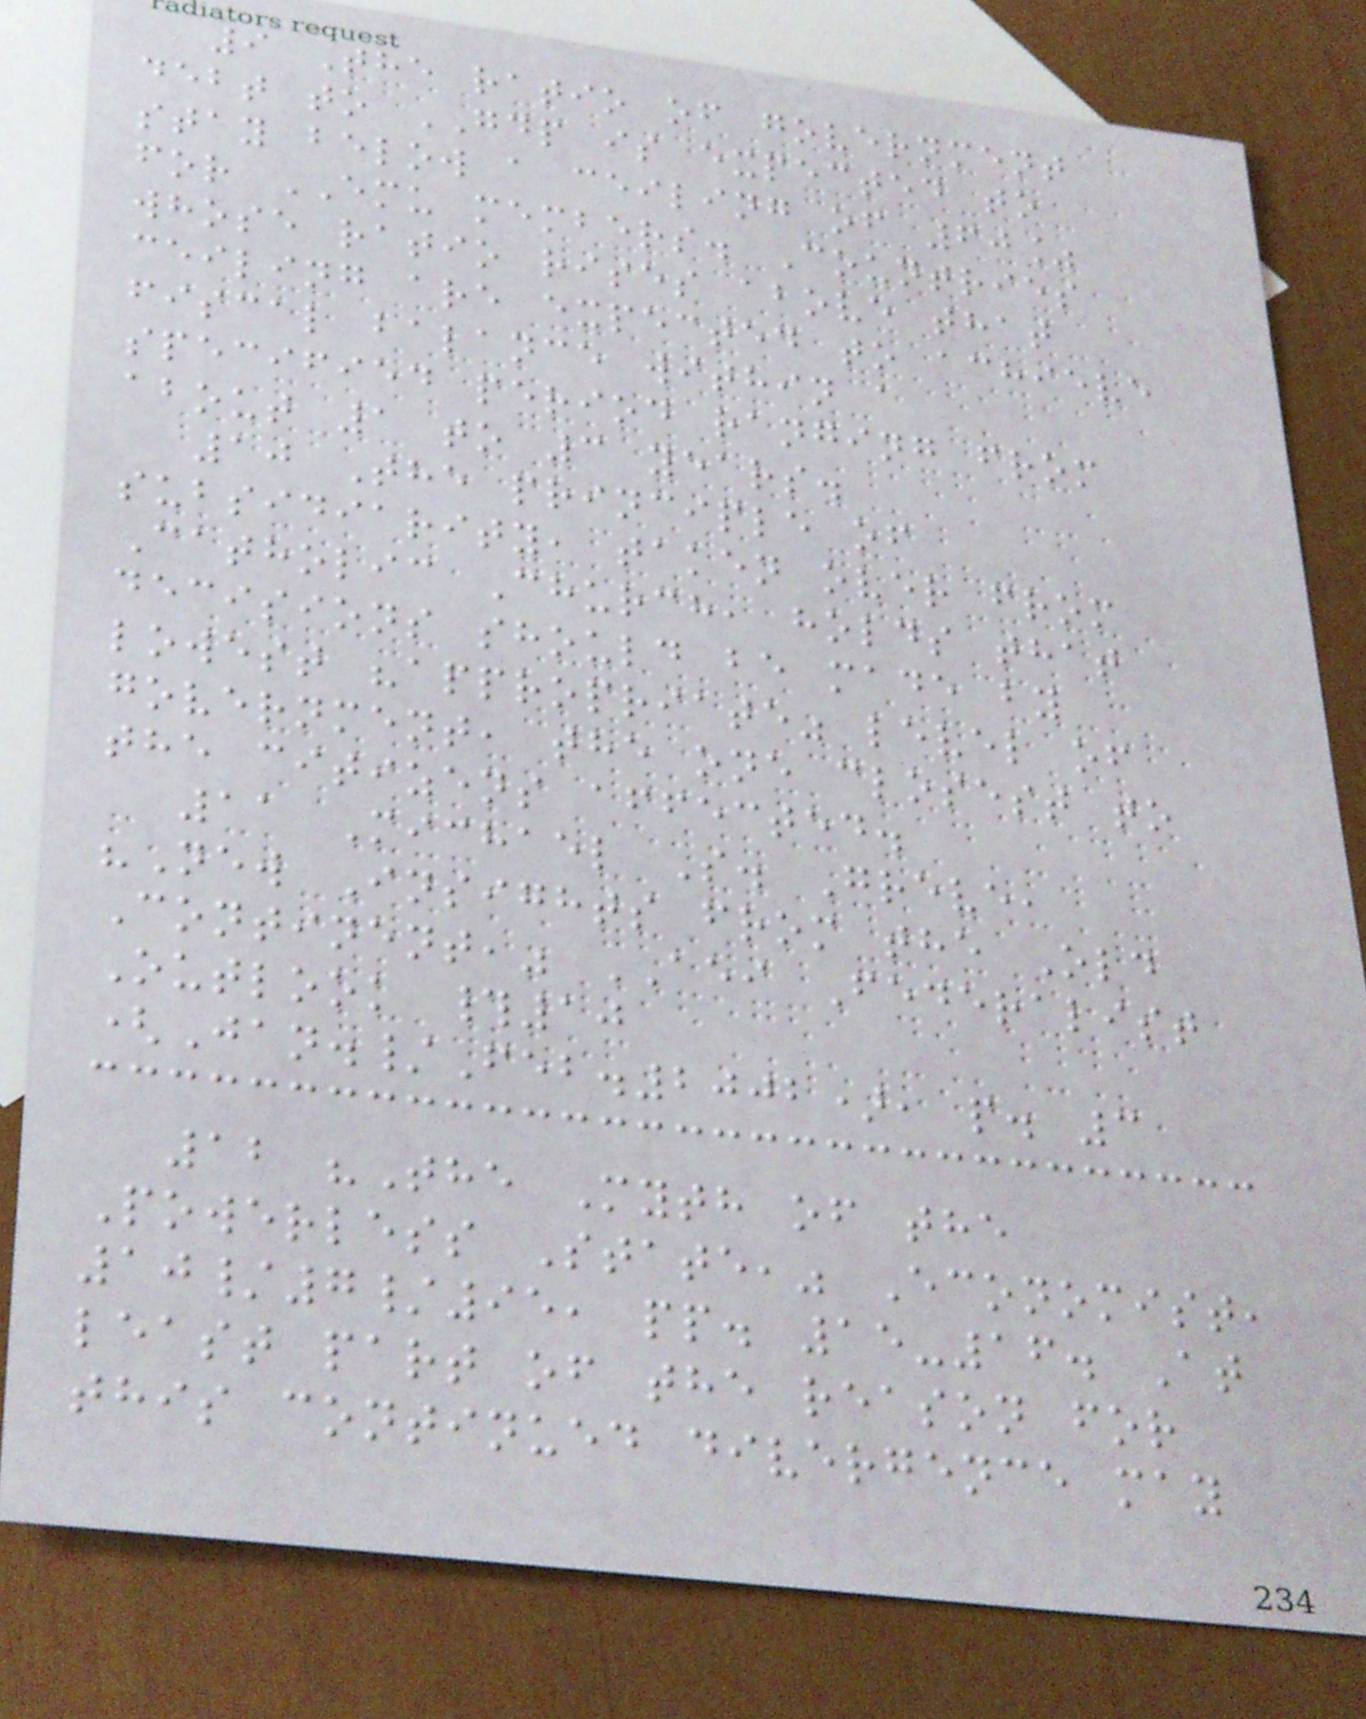9 The ratio of government
debt to GDP is expected to
stay below a ceiling of 60%
for EMU members. Countries
whose ratio rises above that
ceiling are expected to achieve
fiscal balance within a
specified period ranging from
about 1 to 3 years.
10 The principle of
subsidiarity, taken over from
Catholic Church, holds that
decisions should be made by
lowest "appropriate" level of
government, the one closest to
the citizens affected.
11 Michael S. Greve,
"New Insights from the Old
Continent," AEI Federalist
Outlook #10
(Jan./Feb.2002), p. 3
12 "The Myth of the
Powerless State," Economist,
10/7/95, pp. 15-16. At
least part of the reason for
this continued divergence may
